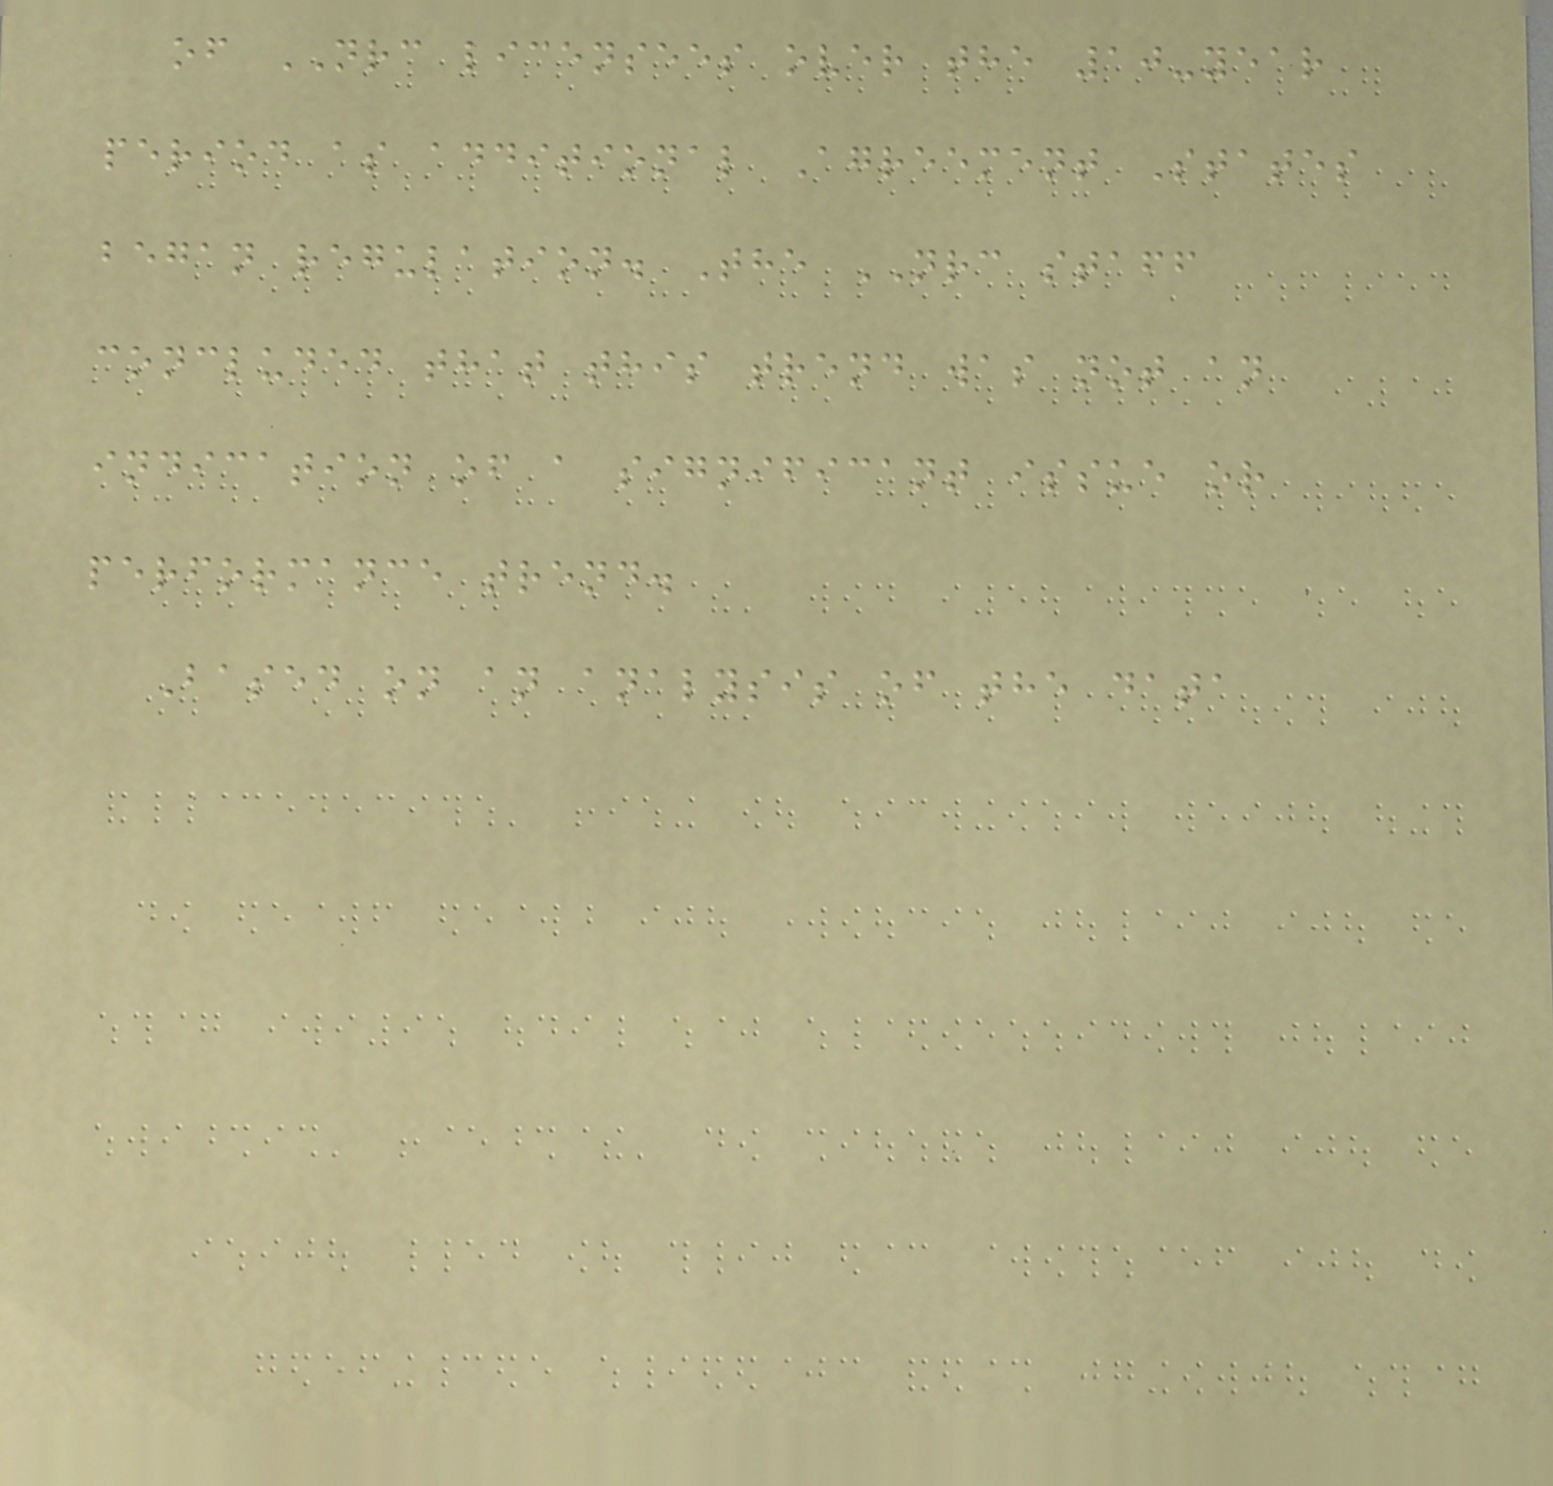of NRC licensees over the 10-year
period as additional Agreement States
began regulation. The NRC staff
concluded that this trend was not an
indication of a significant issue or
performance trend.
Based on an analysis of the data
